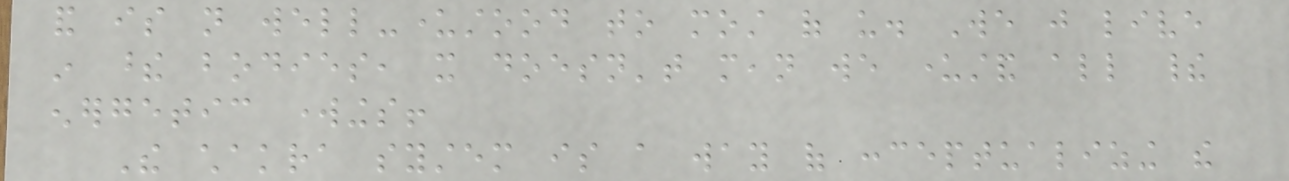and is not well-understood to most of us. We just live
in these bodies, it doesn't mean we understand all their
energetic workings!
The chakra system is a way of conceptualizing the
